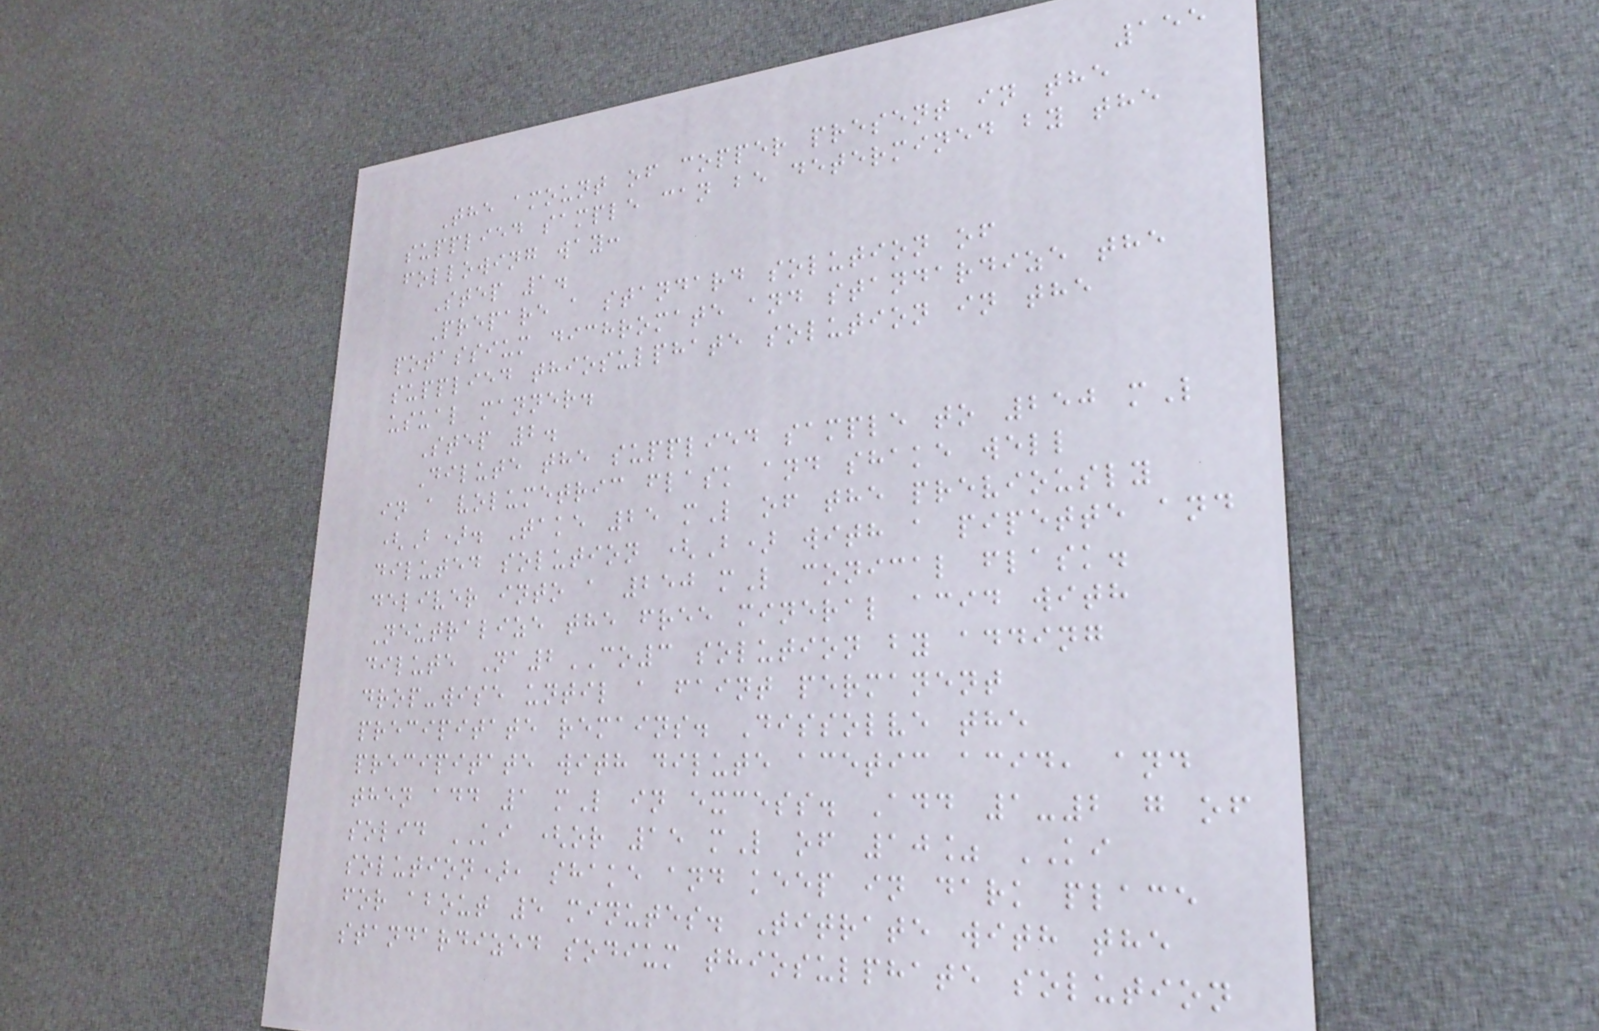155
The amount of copper present in the
supplied sample can be determined by the
following way:
Step 1.
Prepare a standard solution of
potassium dichromate and standardize the
supplied thiosulphate solution in the
usual manner.
Step 2.
Dilute the supplied sample to 250 mL
in a volumetric flask and shake well
(B). Take 25 mL of the previously
diluted solution (B) with a pipette and
deliver into a 250 mL conical flask.
Neutralize the free mineral acid with
dilute Na2CO3 solution by adding
drop-wise until a faint permanent
precipitate remains. Dissolve the
precipitate with dilute acetic acid, and
then add 1 mL in excess. Add 1-2 g of
solid KI (or 15 mL of 10% KI
solution), shake and keep in dark place
for about 5 minutes. Titrate with the
standardized sodium thiosulphate solution
